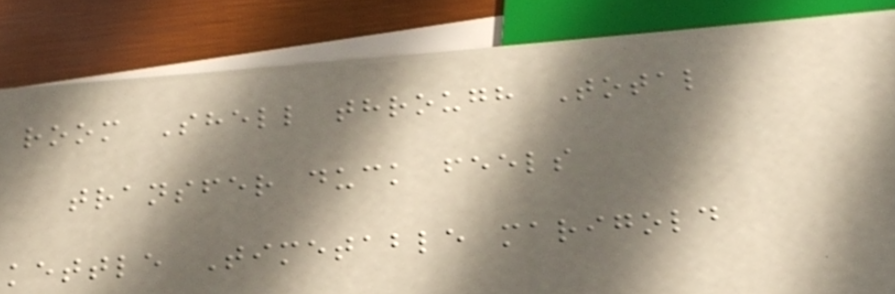room Shell through Total
transfer duck feels
kettle Timetable marigold
